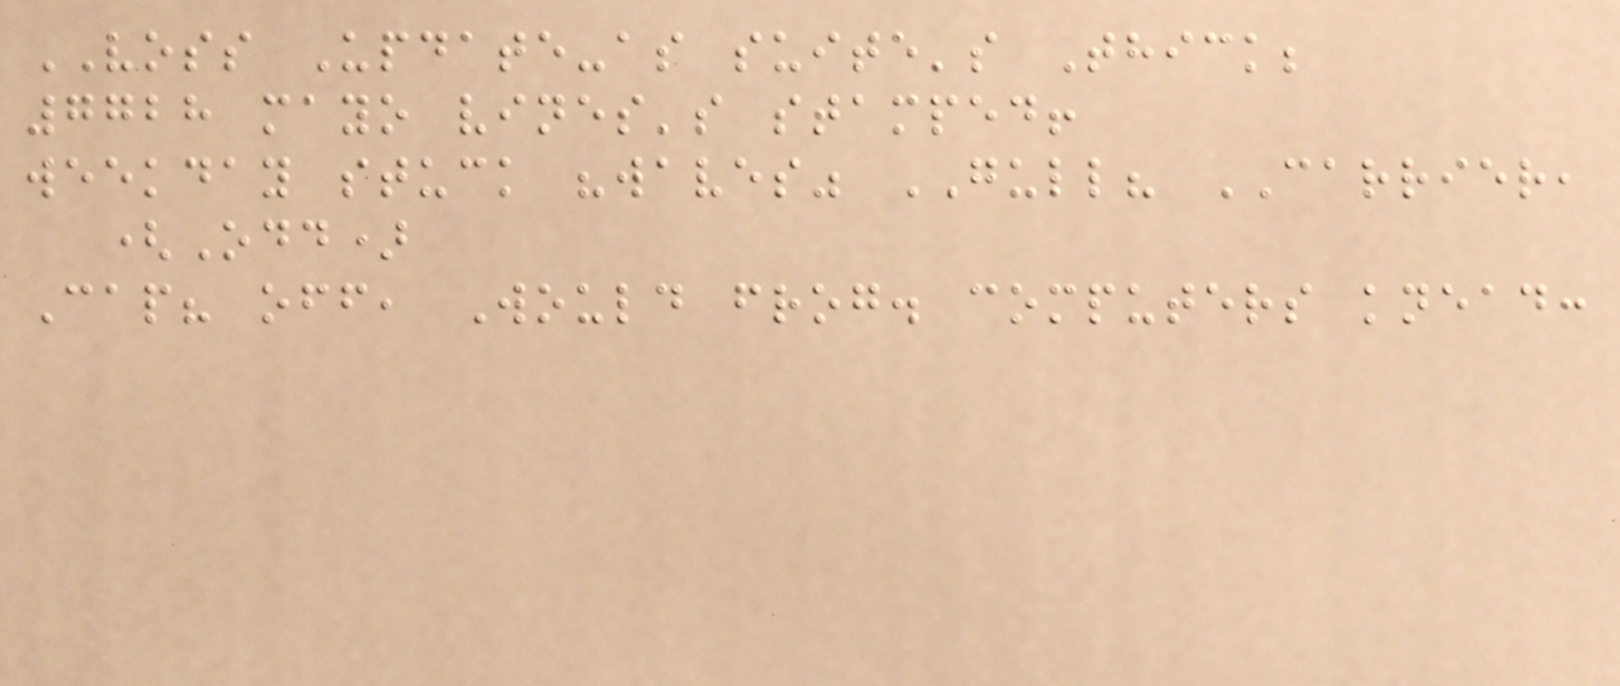VOSS Update-as suite's Thick;
7728 mayo vines's stamped!
weekday stuck "waves" GULL? CARRIER,
(Odd)
Cap? off, Would frog. computers knead:
